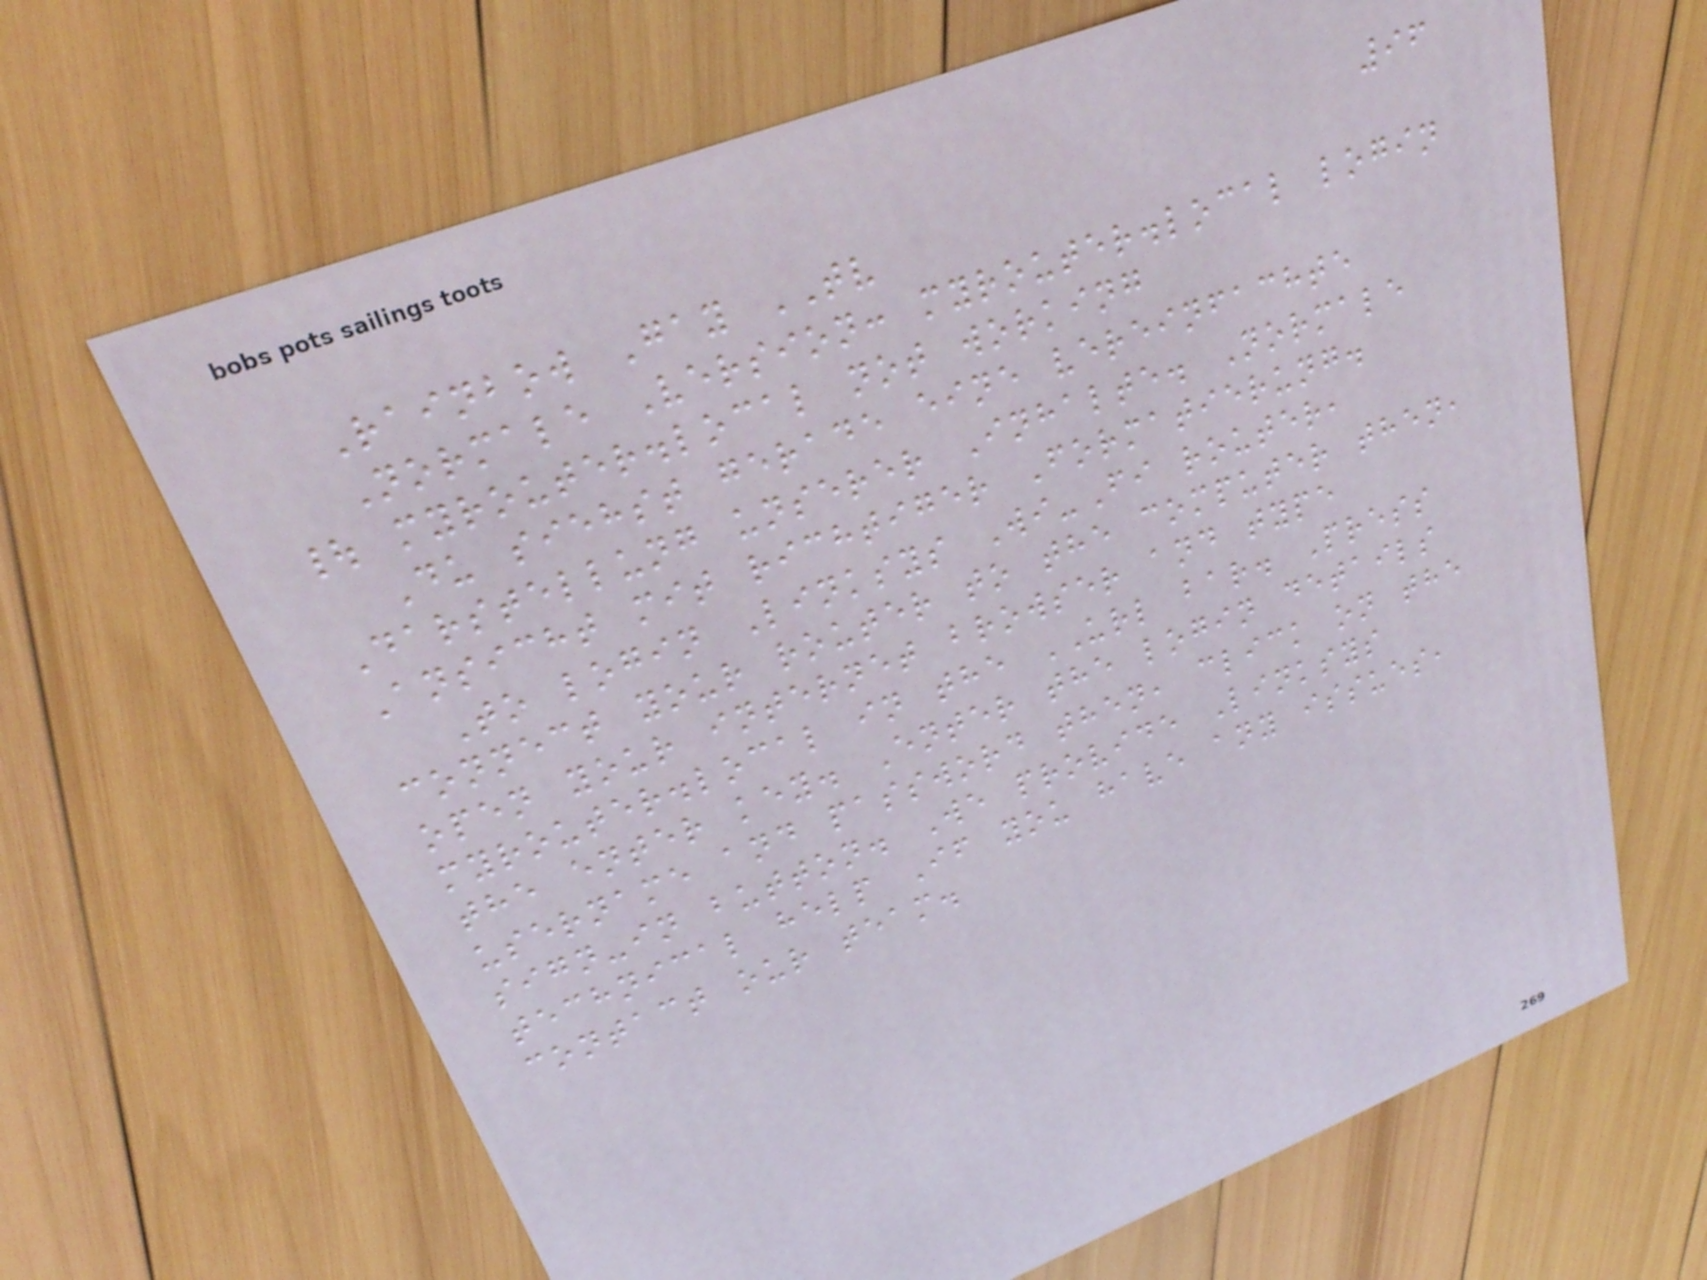96
Rainbow Gay TV
Normale Version: myrouter.local login
| myrouter.local not working
Du siehst gerade eine vereinfachte
Darstellung unserer Inhalte. Normale
Ansicht mit richtiger Formatierung.
To login Linksys Wi-Fi router,
connect your router to the computer then,
open your internet browser and type
myrouter.local in the URL bar. Press
the enter key. Enter the login details
username and password then, click on the
sign-in button. We provide Linksys
technical help If you have any issues,
contact our team.
